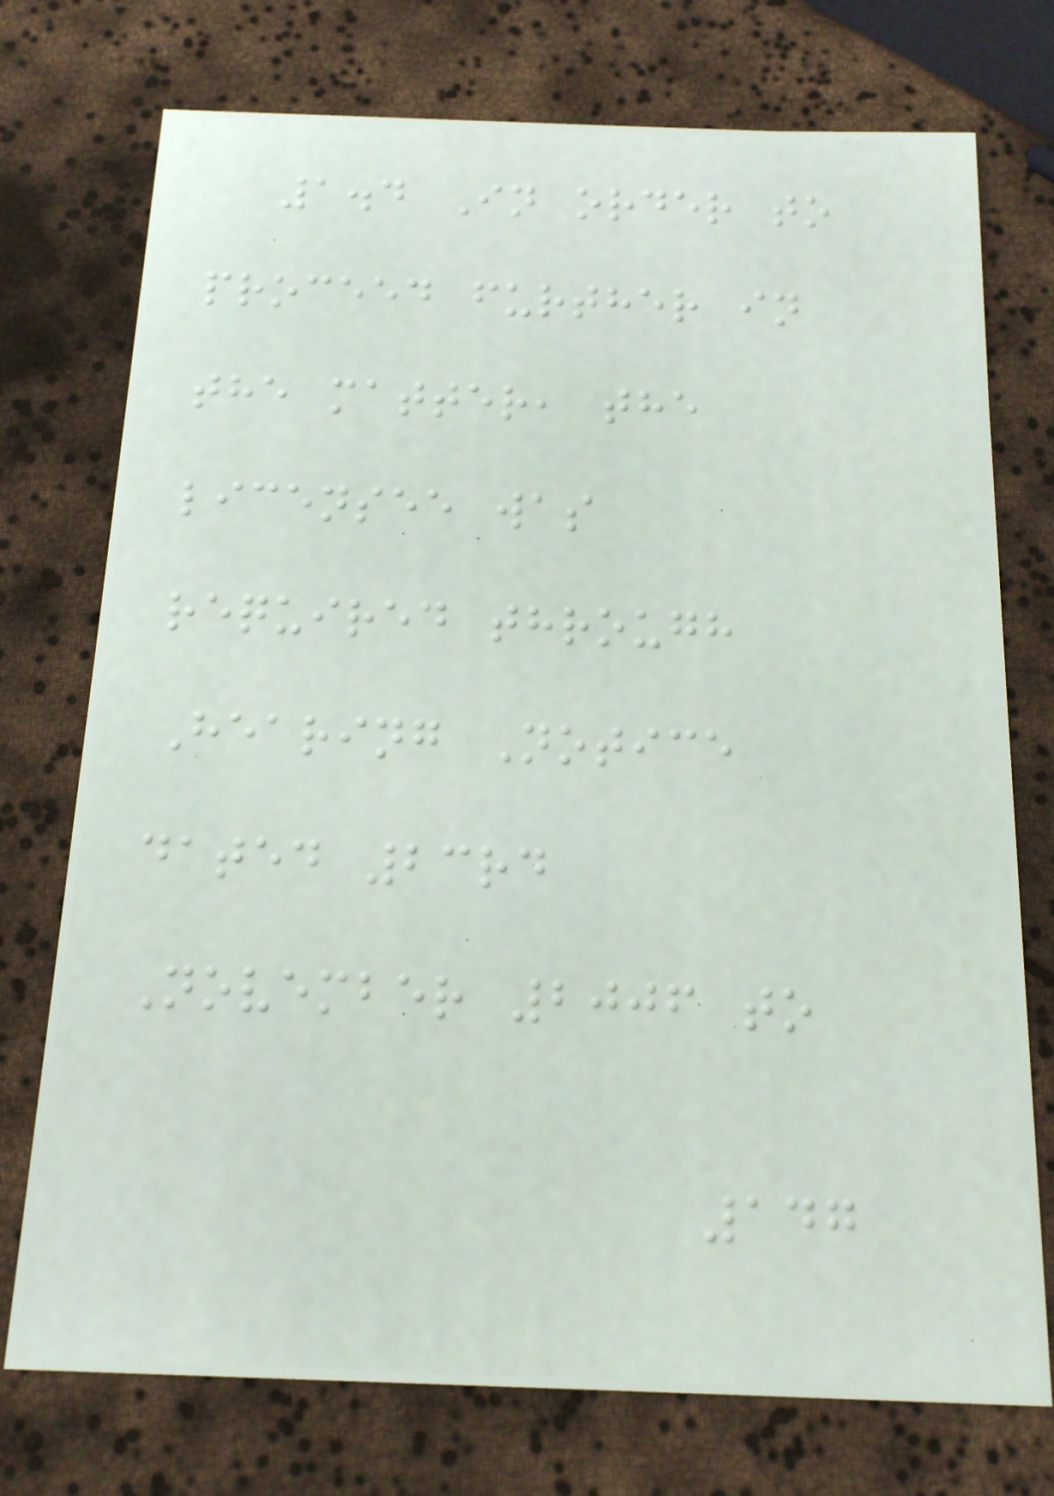1.4 In order to
proceed further in
the matter, the
licensee was
required through
Hearing Notice
dated 23rd
November 2006 to
147
